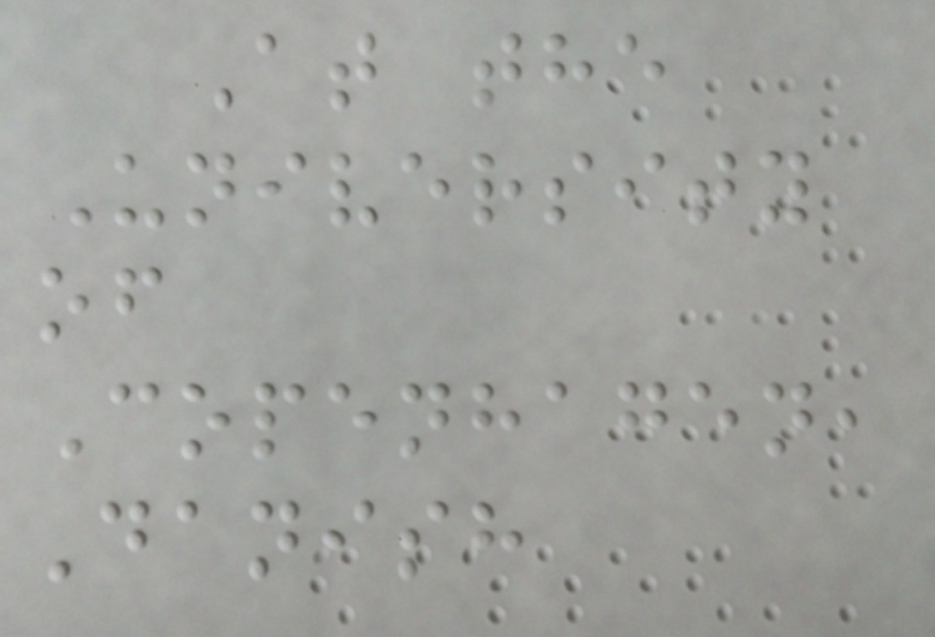At the
University
of
Copenhagen,
Danish
